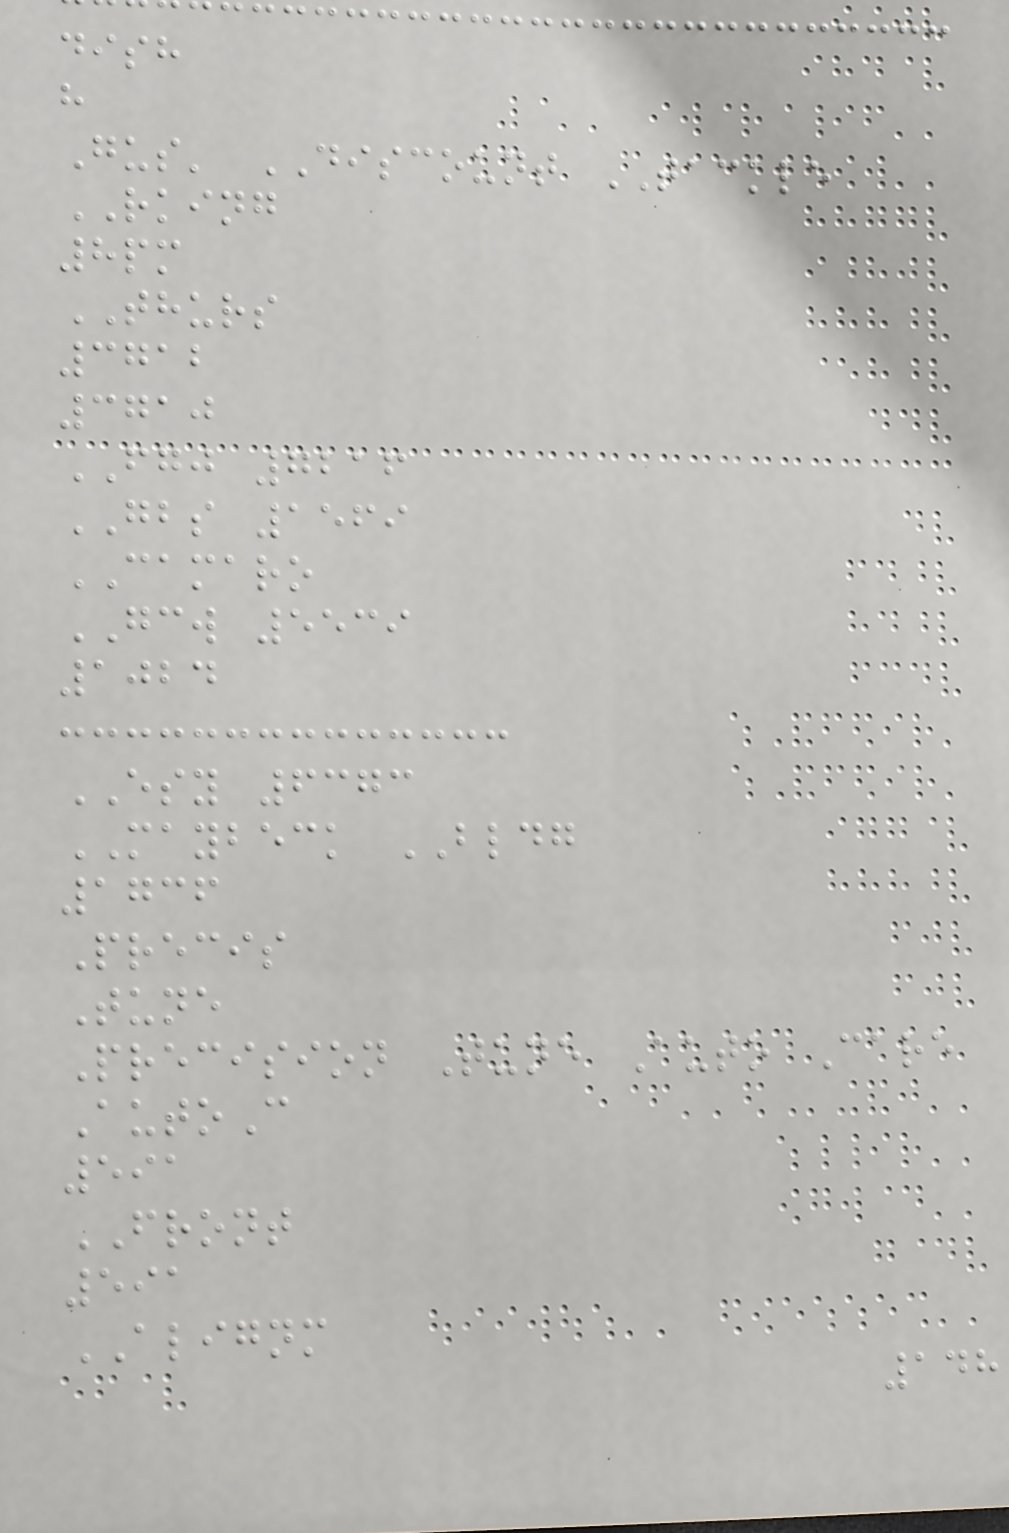dish
h
Gus' DISCOUNT TACKLE
RKING
8pm
THURS
3712
3710
FGJ 7216
GBS 1569
CAMARO
GCW 5539
1024
ESY 6373
MAYBECK BLDG
1736
Precis
Tune
Precision Tune Auto Care
AutoC
591
FRONT
591
ALIGNM
148
